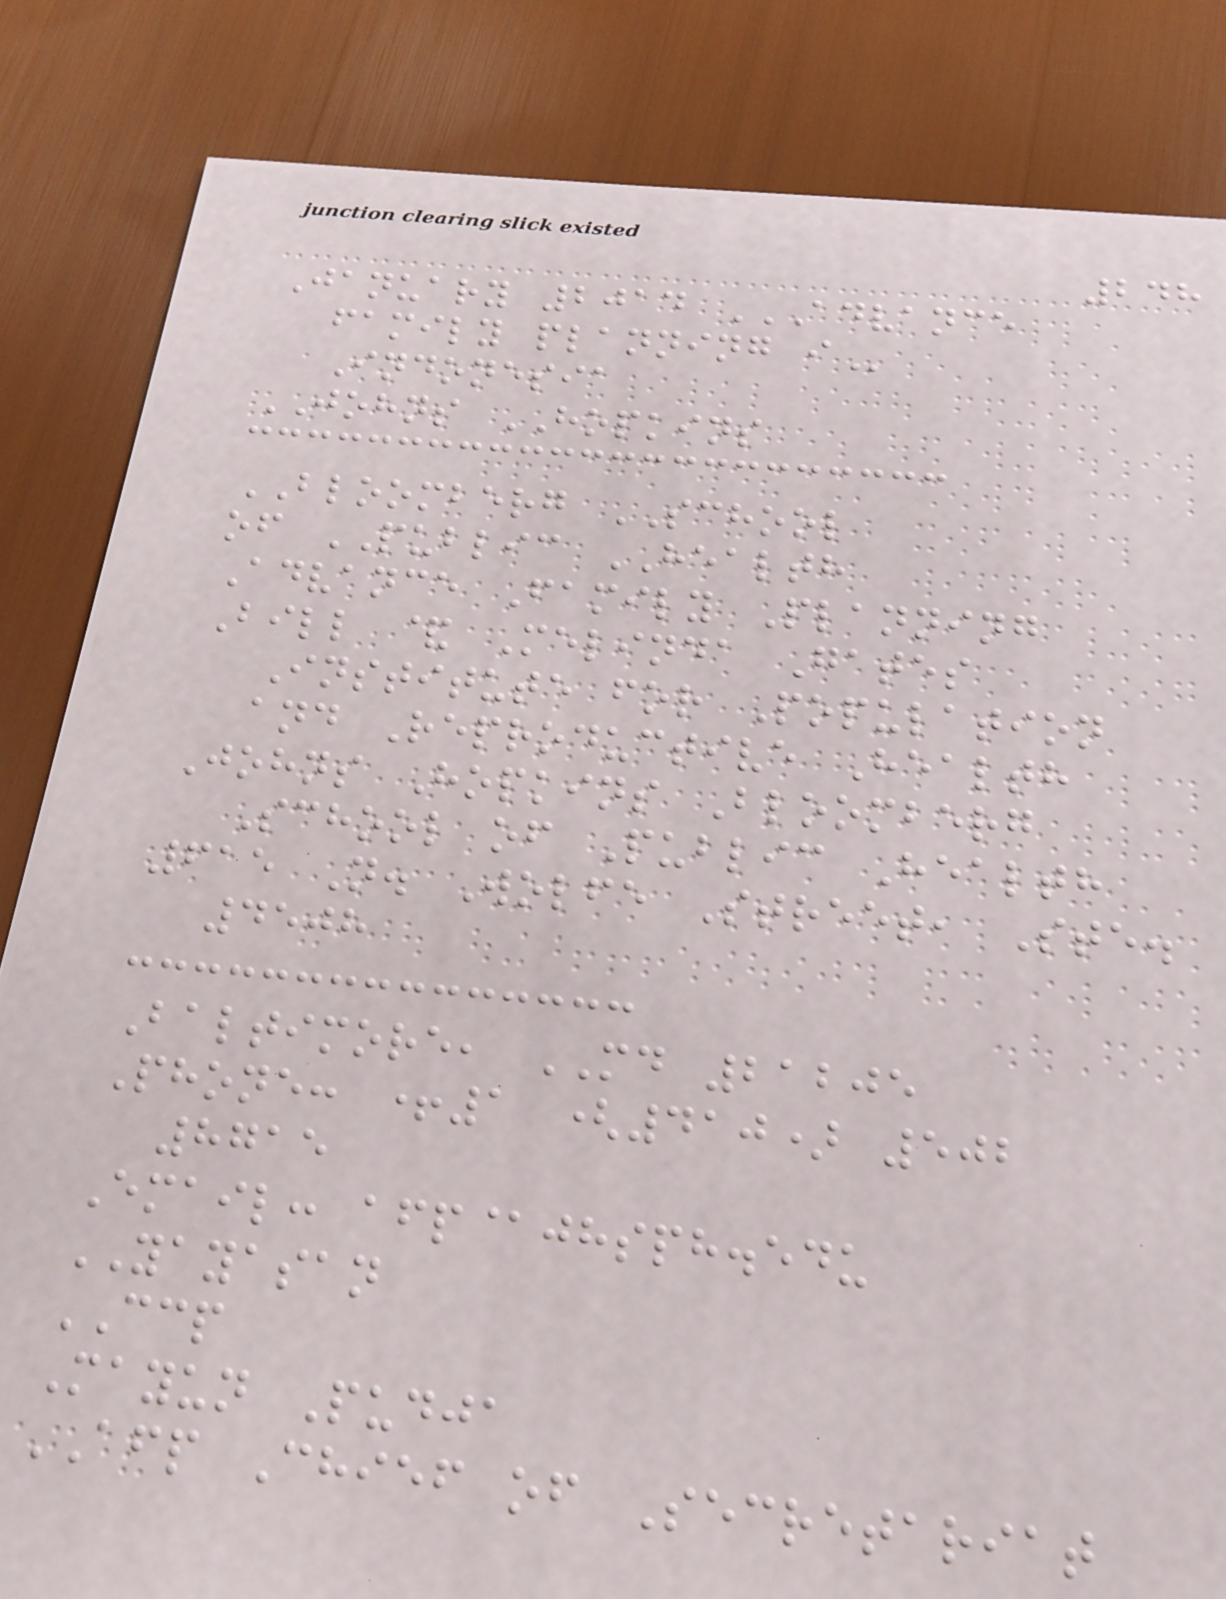248
January 2014 ADVANCE
FAMILY PLANNING I
Indonesia
JOHNS HOPKINS
BLOOMBERG SCHOOL
of PUBLIC HEALTH
Advance Family Planning
Bill & Melinda Gates
Institute for Population
and Reproductive Health
Johns Hopkins Bloomberg
School of Public Health
615 N. Wolfe Street, Ste.
4508
Baltimore, MD 21205
Phone: +1 (410) 502
8715
Email: afp@jhsph.edu
YAYASAN
CCP
Mayun Pudja
AFP Chief of Secretariat
